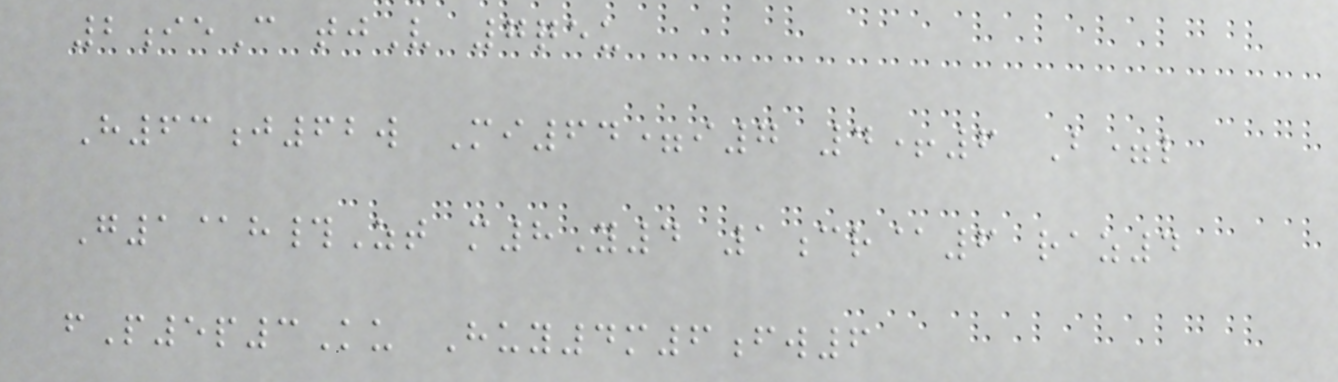2ieC tjV 7qeu
H63j62w Mi64=i7 4+6 B=l
G1@h#Zt m8Y4 1cr@6 raz4
fP5p3Ku Huy4m6fw6
